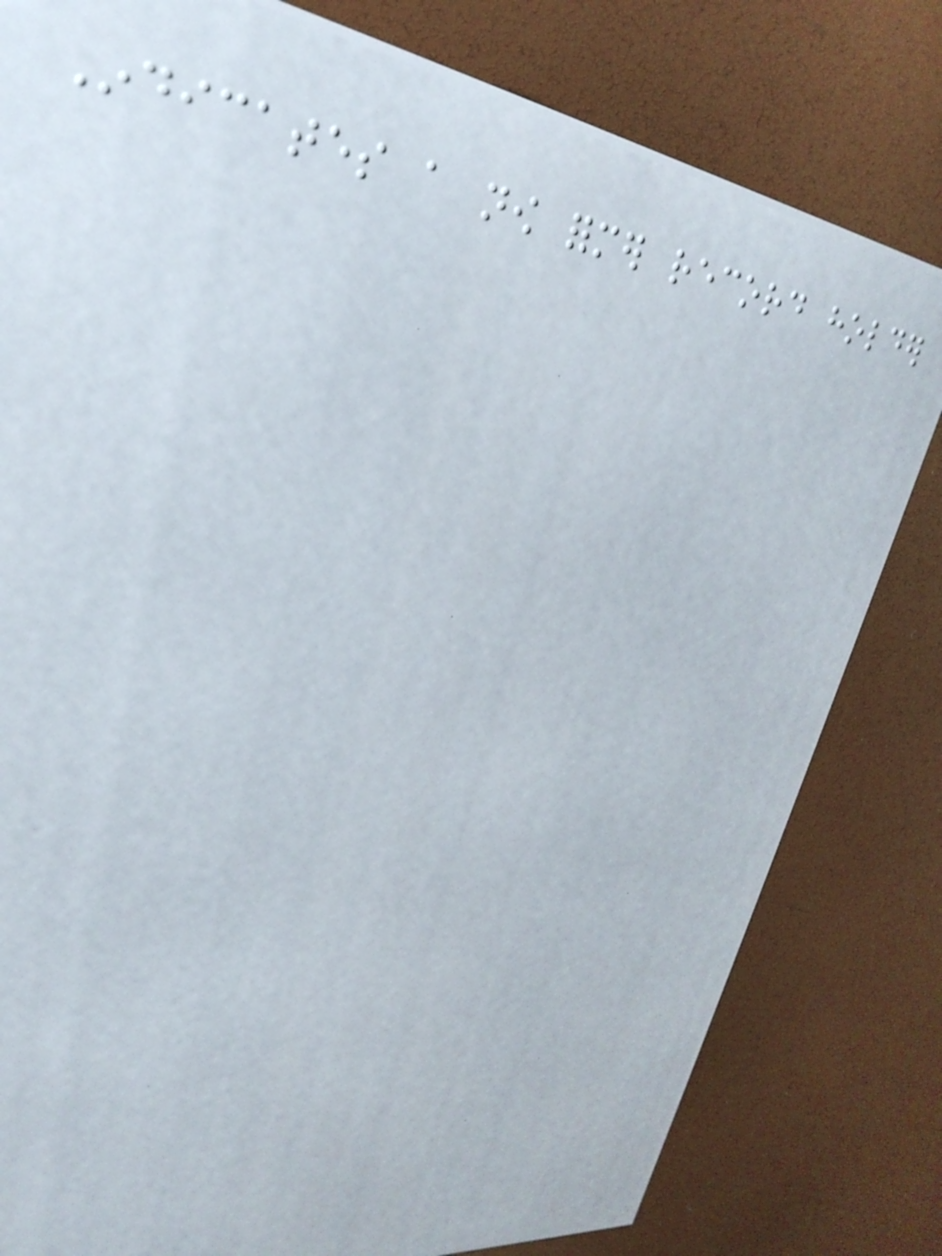Indicates a now former record holder
